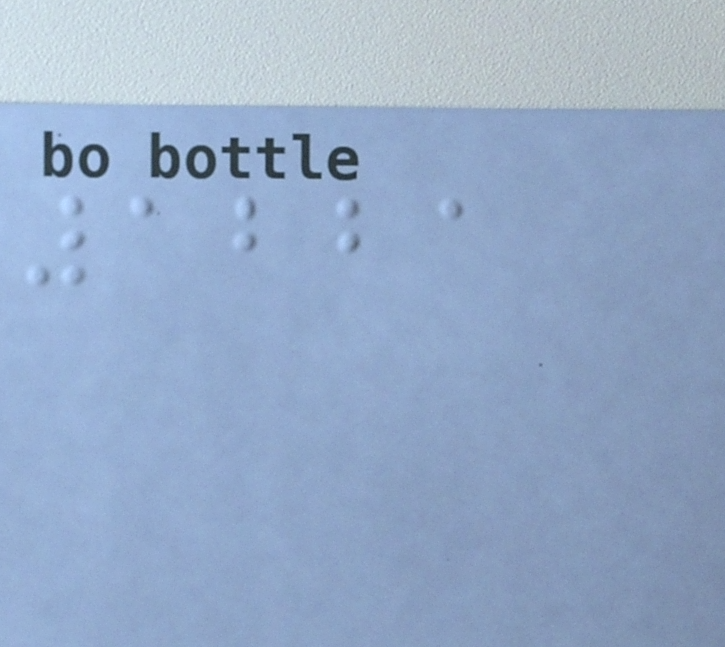1221
